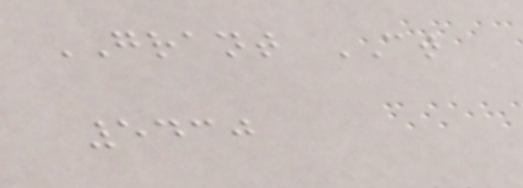GRANT CT
5430
